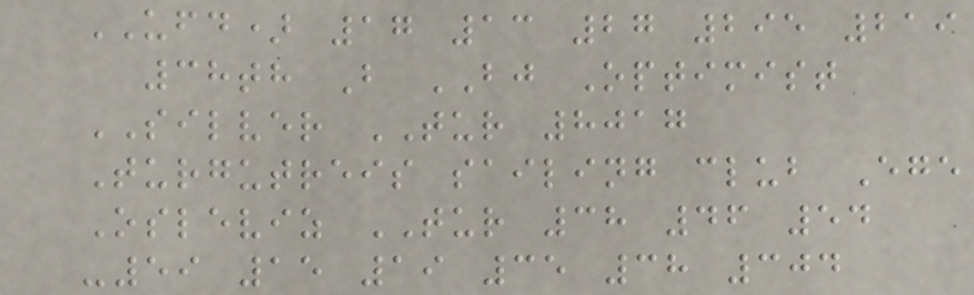UFD) 17 13 27 295 219
38th B BJ Optimist
SILVER TUR 8017
Turgutreis sailing club Ege
Osleviz TUR 38 46 54
-59 15 19 35 38 304
